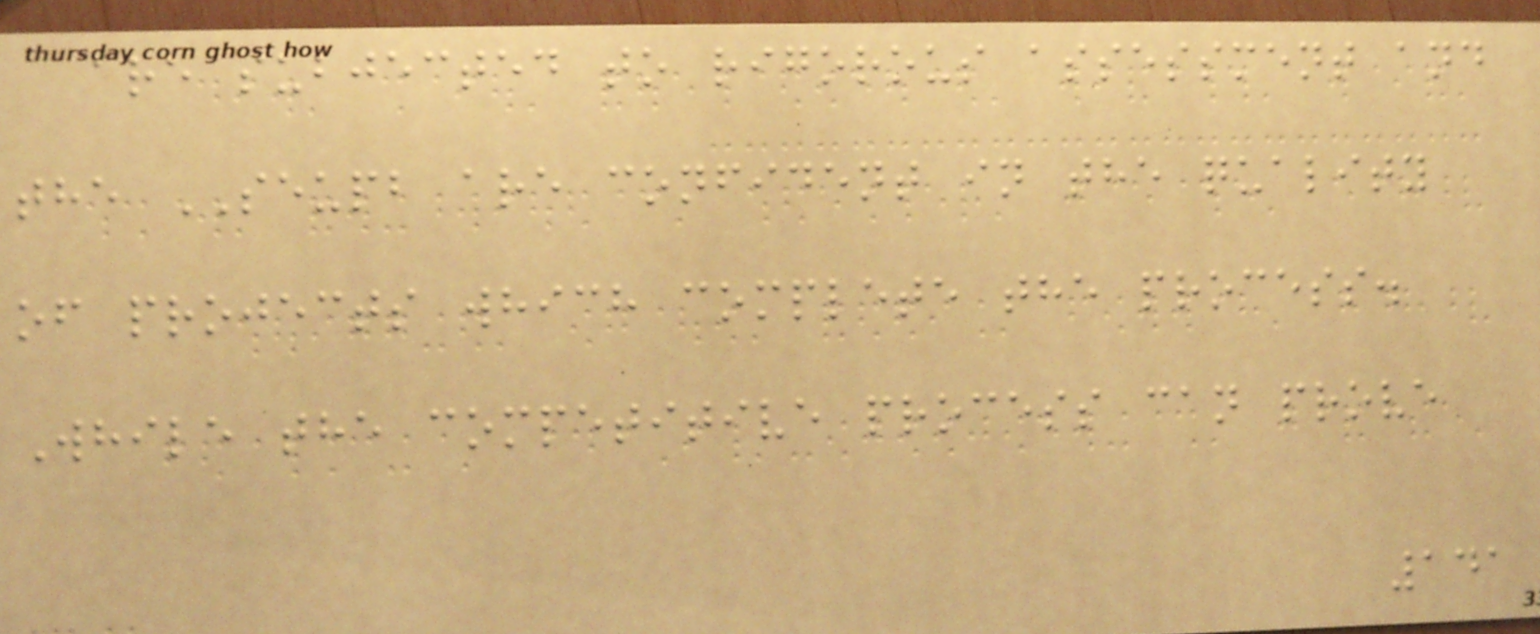are subjected to rigorous assessment and
the SEUPB are confident in the quality
of projects which complete the process.
While the competitive process can prove
141
